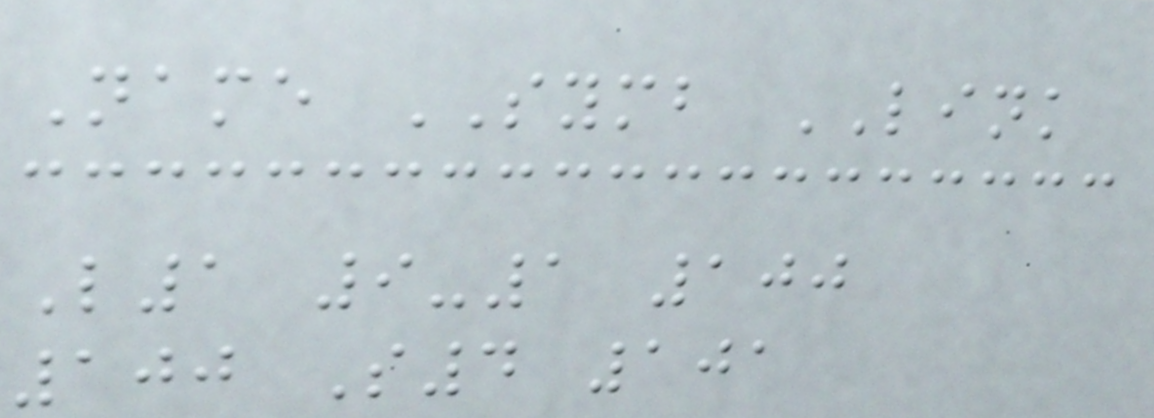Name SYMB LINK
L1 9-1 100
100 S4 101
